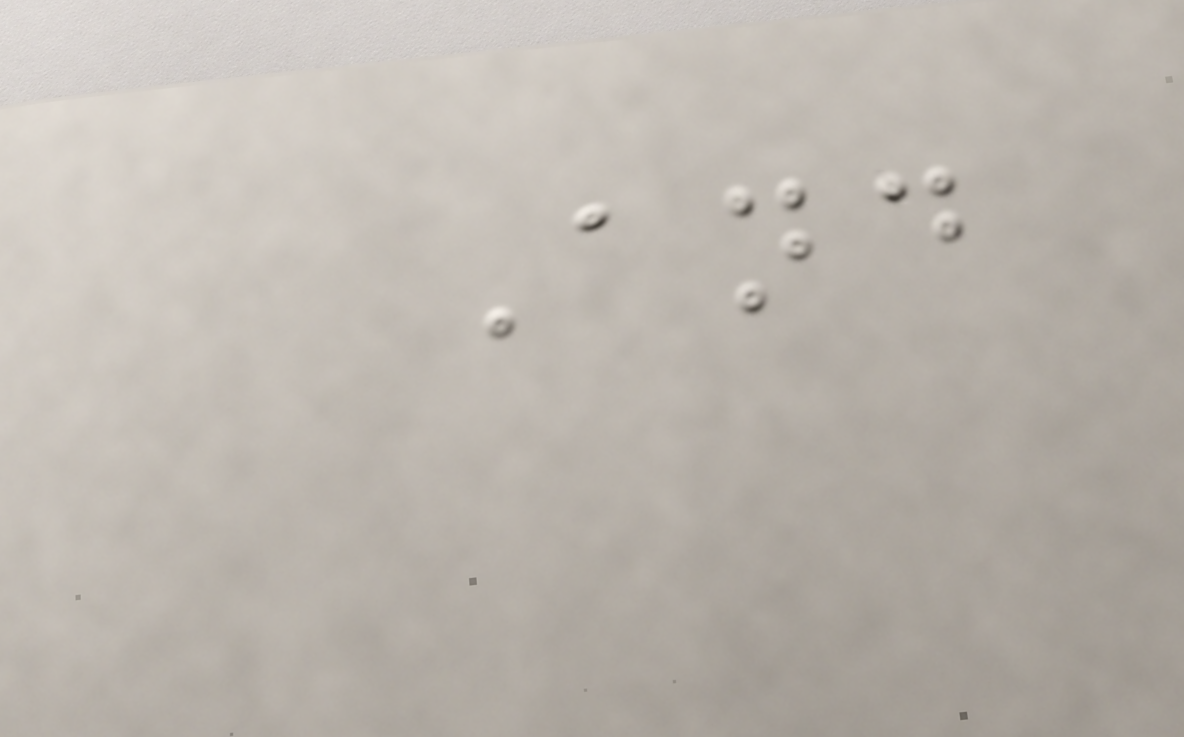And
